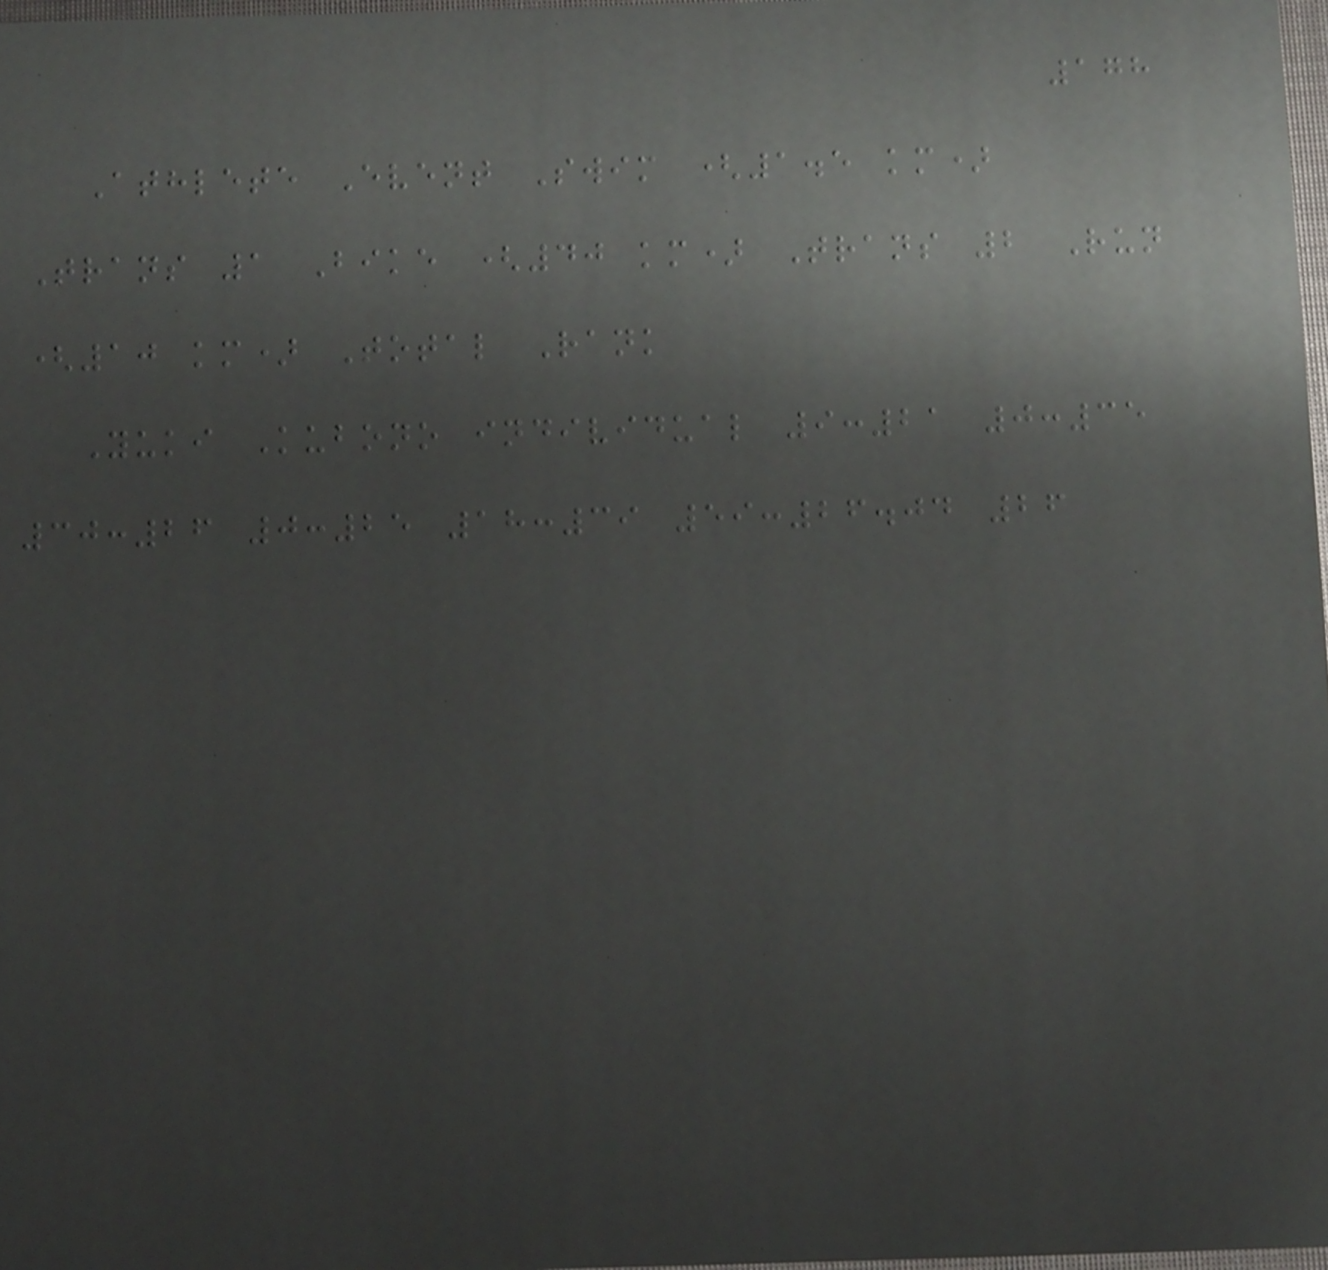178
Athlete Event Swim (1.5 km)
Trans 1 Bike (40 km) Trans 2 Run
(10 km) Total Rank
Yuki Kubono individual 9:21 0:35
30:26 0:25 18:39 59:26.04 26
